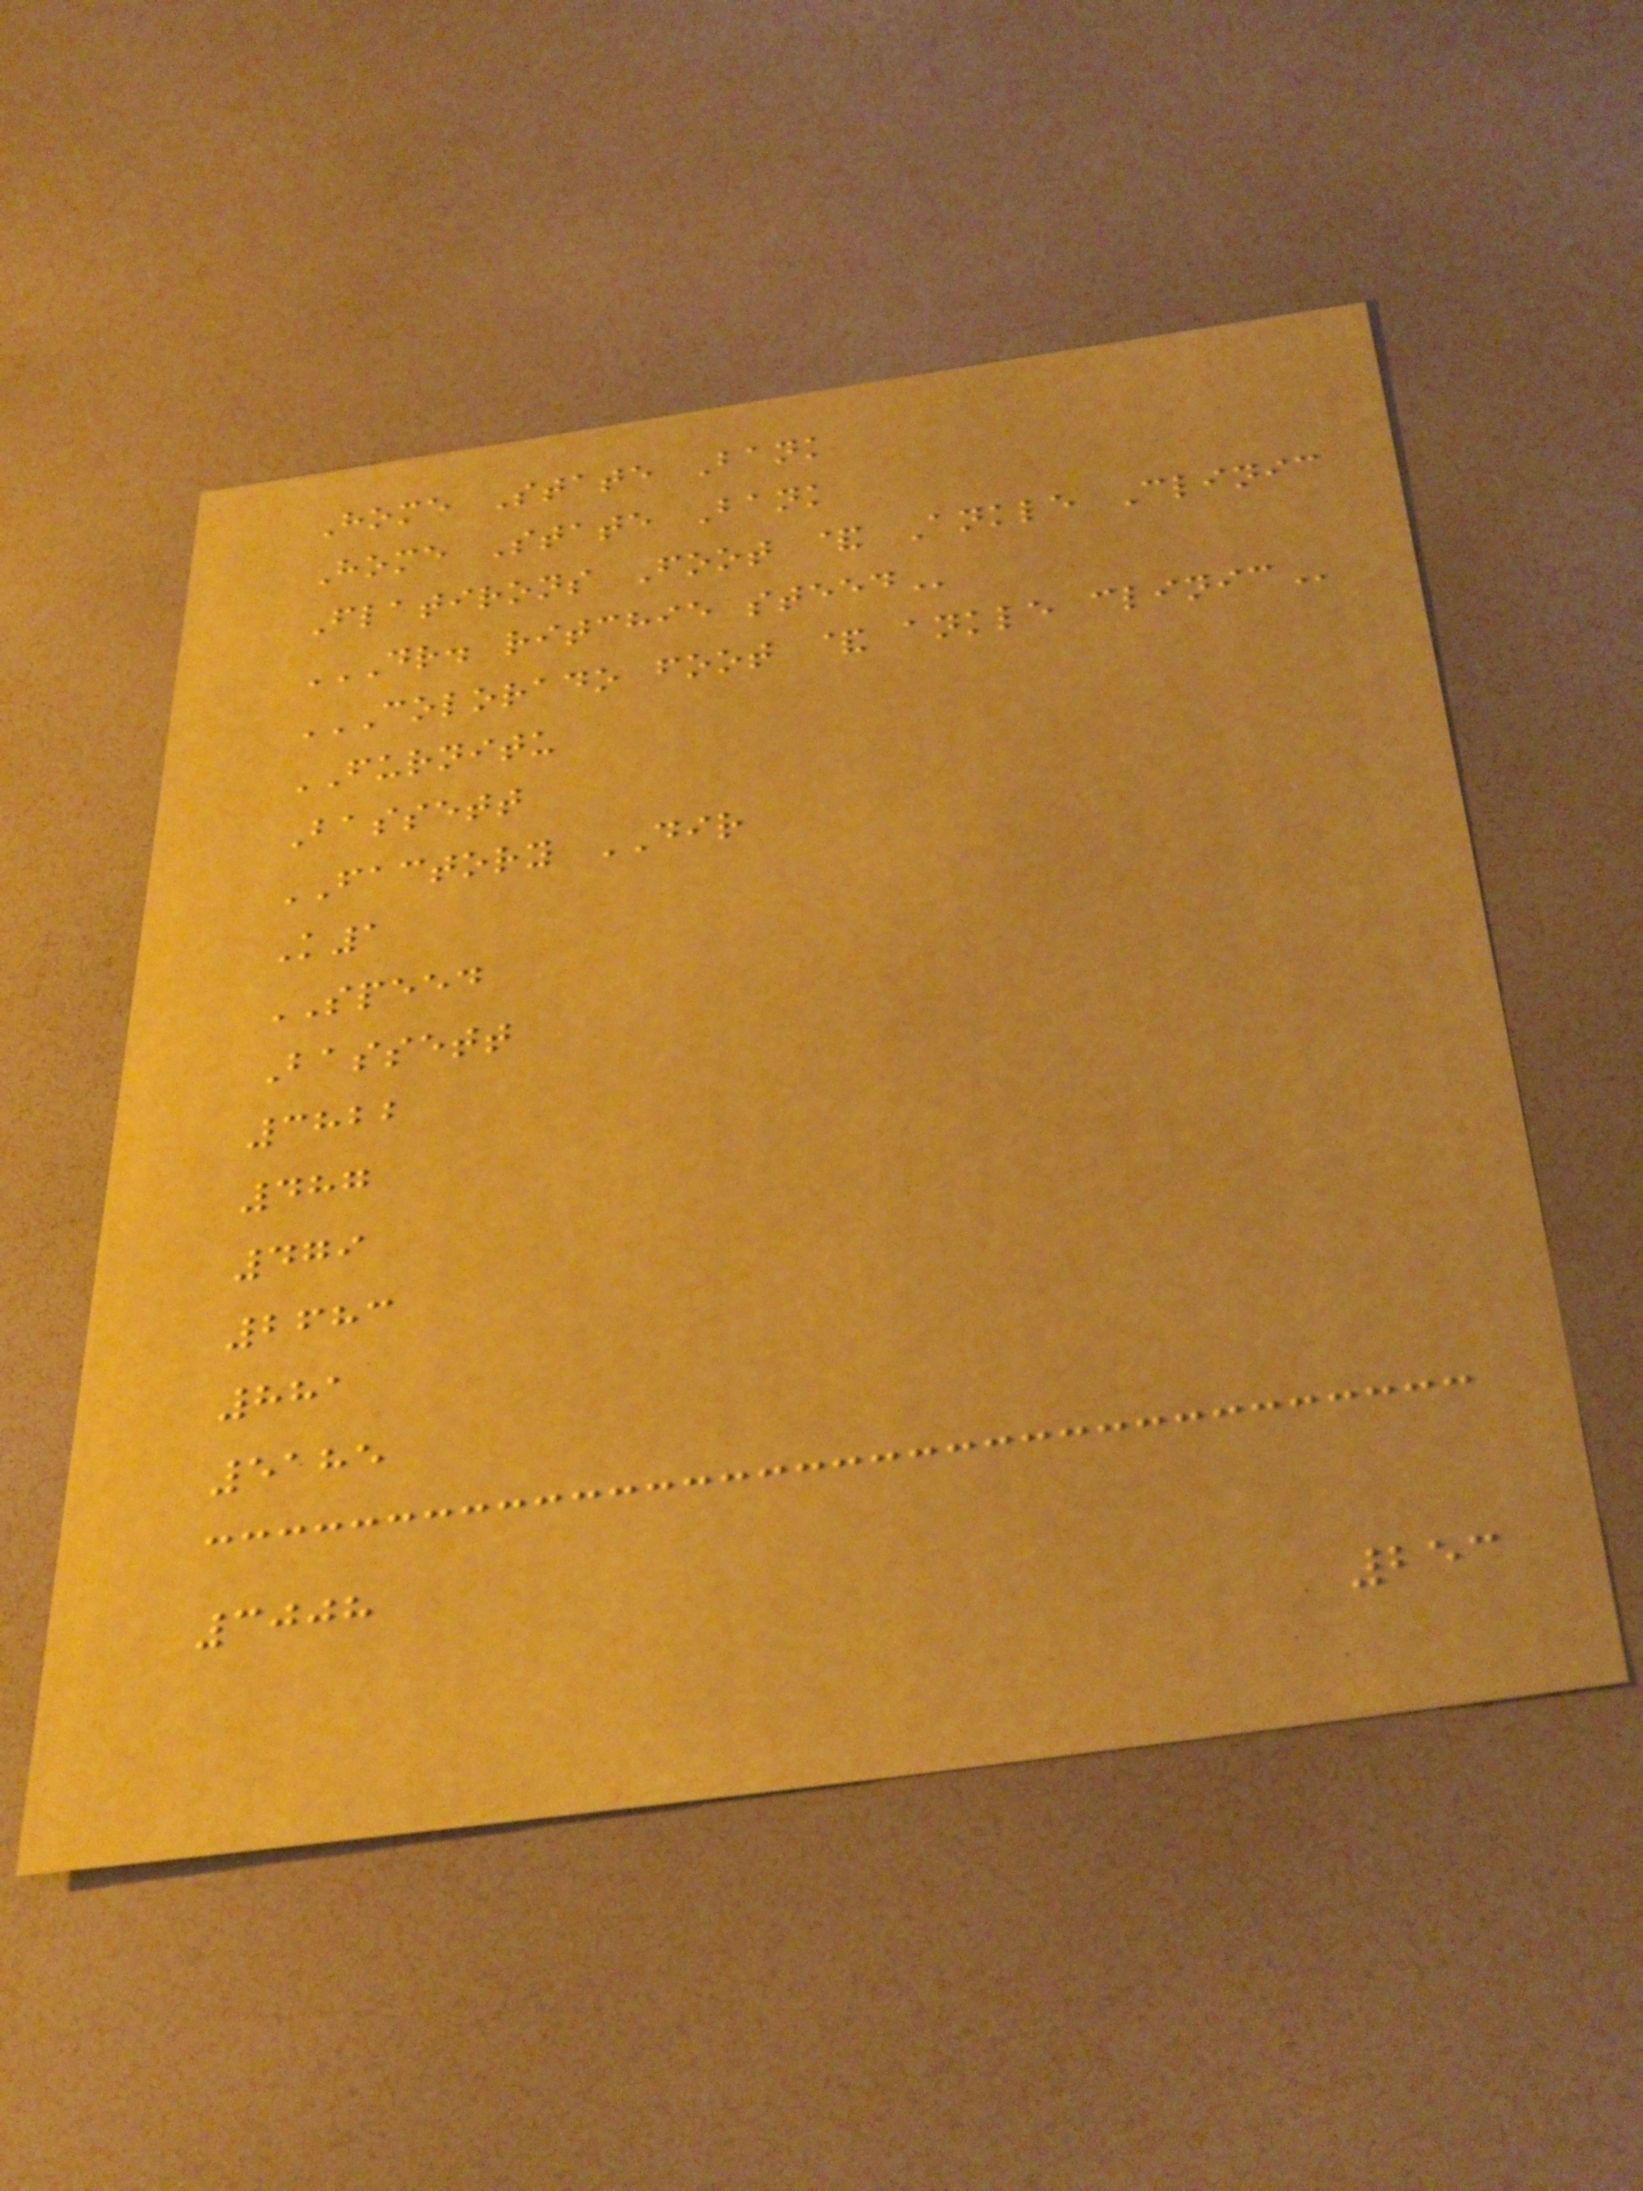Home State Bank
Home State Bank
Flatirons Foot & Ankle Clinic
DR. RITCHIE STEED
COLORADO FOOT & ANKLE CLINIC
FURNITU
Bassett
FACTORY DIR
K1
SPEED
Bassett
3822
487
479
2683
881
5185
3008
253
